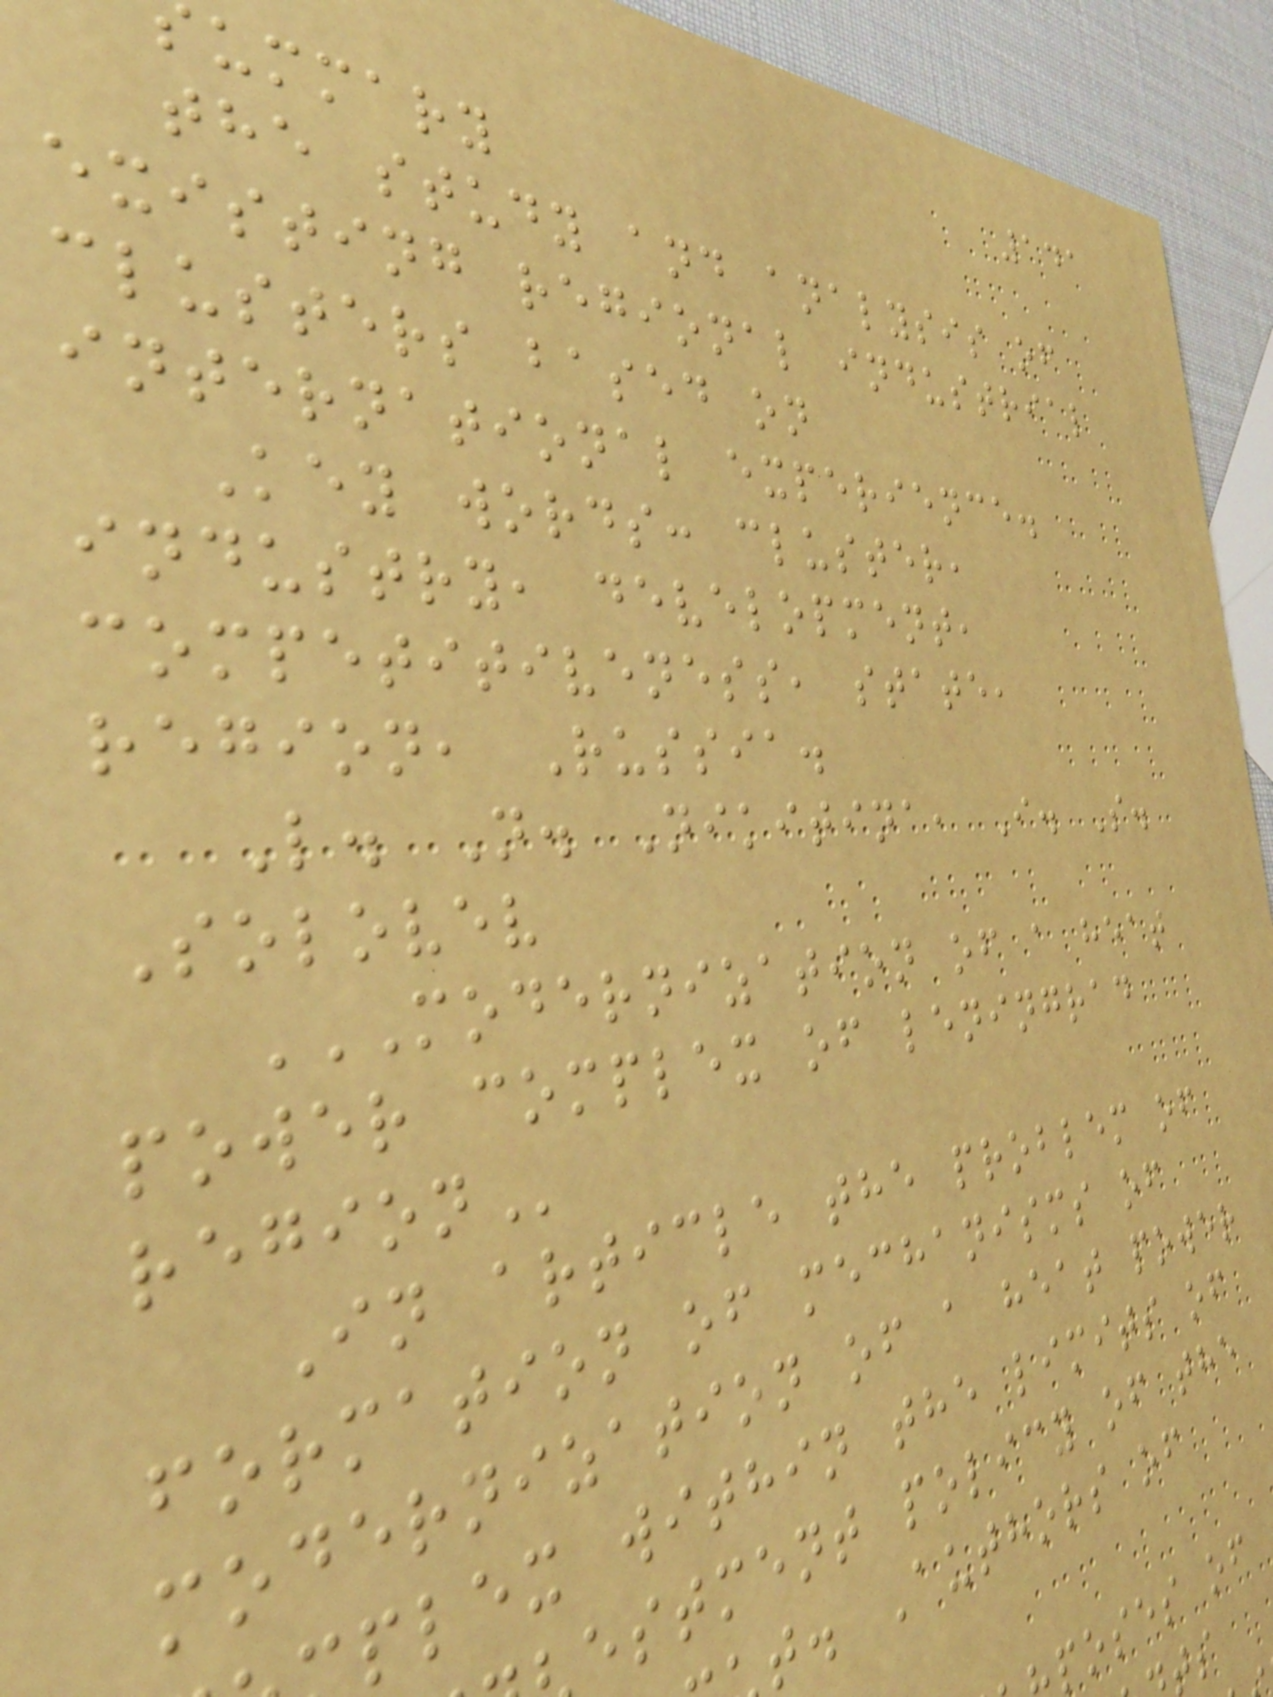141
ummary
the study and analysis of
existing regional industrial
clusters based on
international experience.
Key words: cluster,
industry, development,
competitiveness, state,
region, Russia.
L. N. Nikitina, I. S.
Solovev
MODERNIZATION OF A HEAT
power complex of leningrad
In article the problem of
formation of mechanisms of
modernization of a heat power
plex within the limits of
estment policy of the
t. Authors of
poses of
